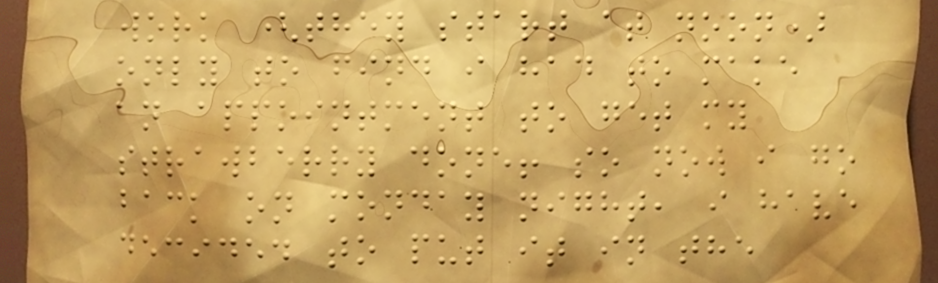work (they start at noon)
only to find i had to make
an appointment to get my
strawberry done! so now i go
back on monday night, i have
decided to put it in the
